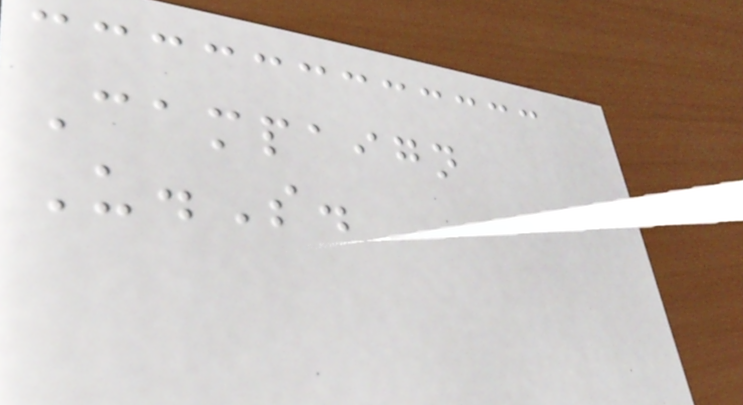Campaign
U.S.
